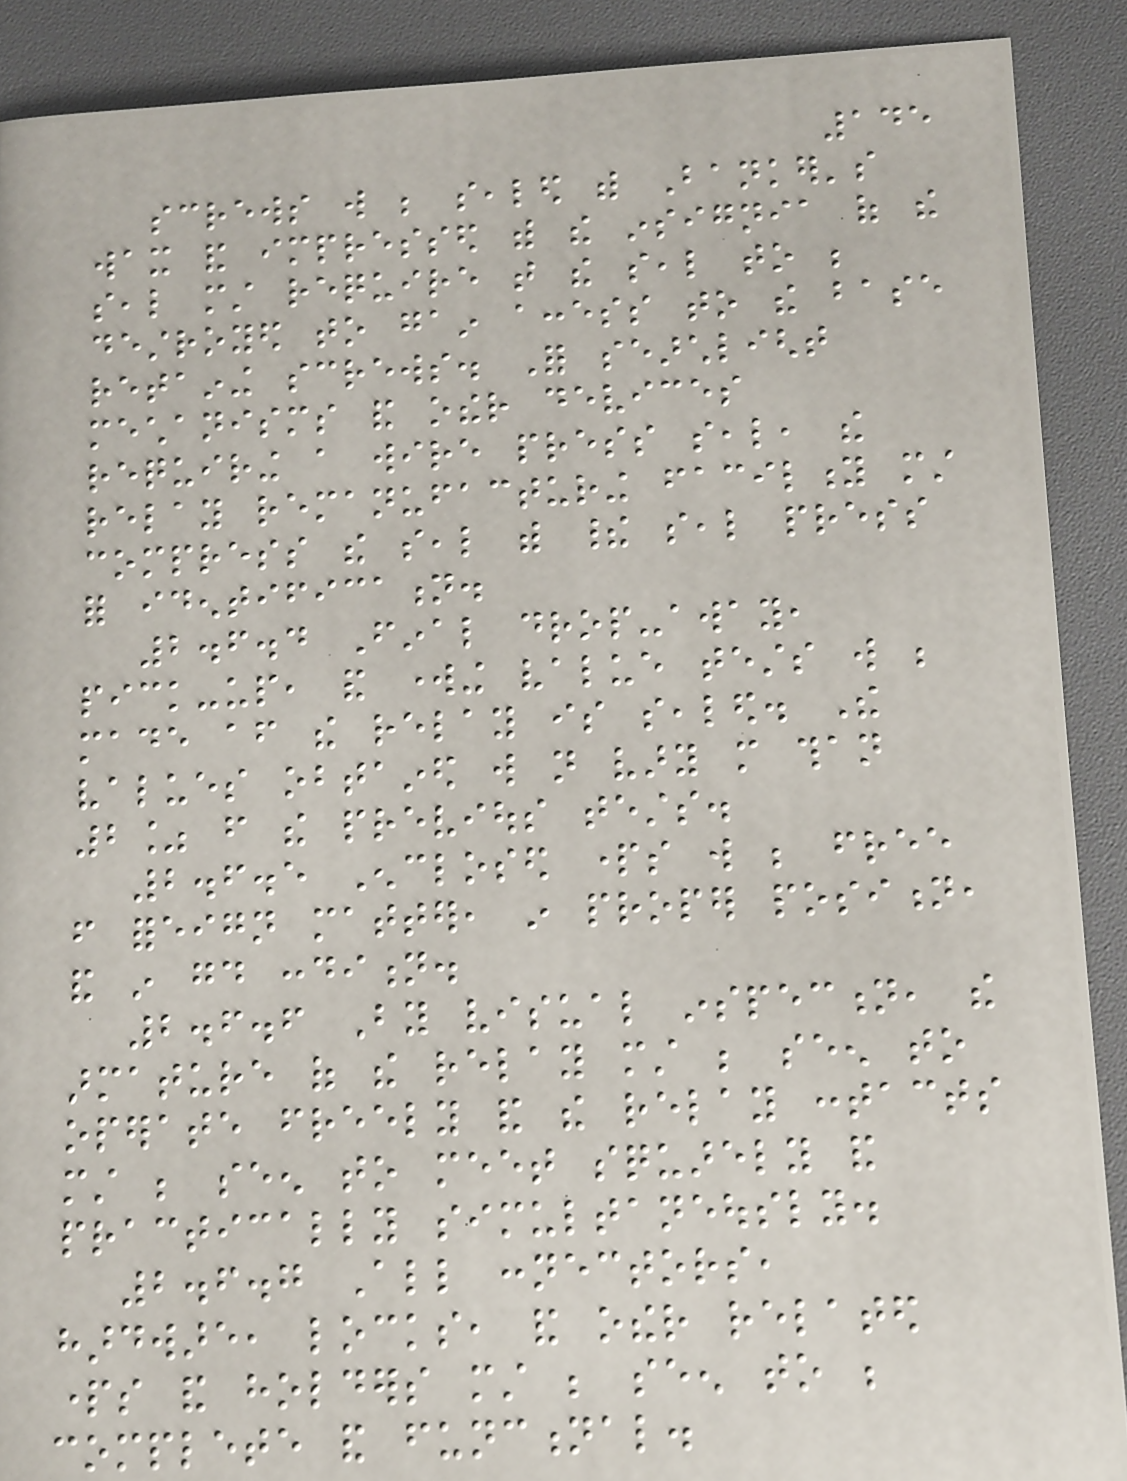145
screws will be sealed with Banker's
wax and impressed with the insignia of the
seal must require that the seal to be
destroyed to gain access to the base
retaining screws. For searchlight
mechanisms and other devices
requiring a wire press seal, the
relay remanufacturing facility must
compress the seal with their seal press
for identification.
2.6.4 Final drop-away,
pick-up, and working value tests will be
made after the relay is sealed. The
values obtained will not vary more than
2% from the previous tests.
2.6.5 Enclosed parts will be free
from foreign matter, in proper position,
and in good condition.
2.6.6 By visual inspection, the
armature of the relay must be seen to
operate freely and the relay contacts
must be seen to meet squarely and
practically simultaneously.
2.6.7 All connectors,
hardware, locks, and other related
parts and holders must be seen to be
complete and functional.
